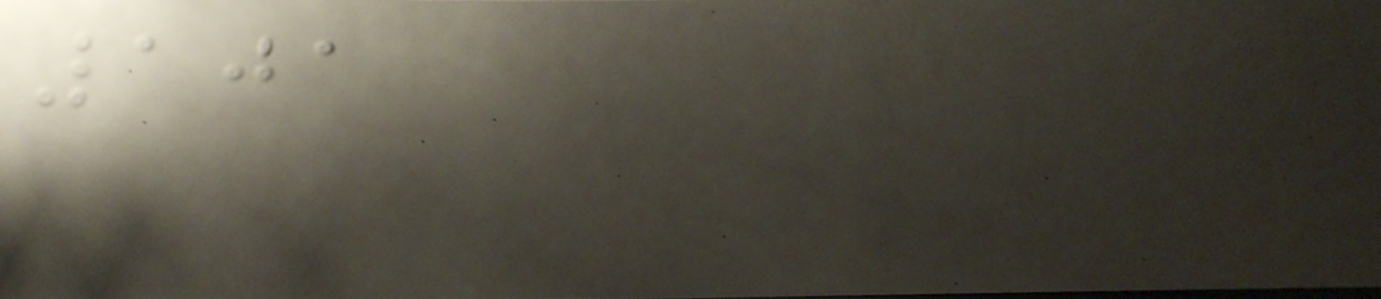101
